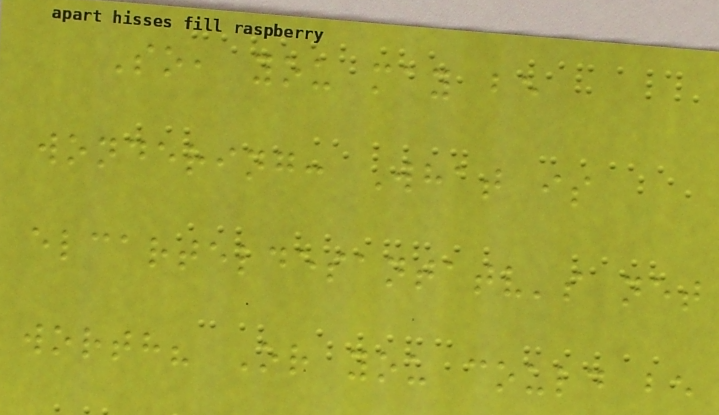So, you may be
wondering: What is
elcarteldesantatv's net
worth? Or you could be
